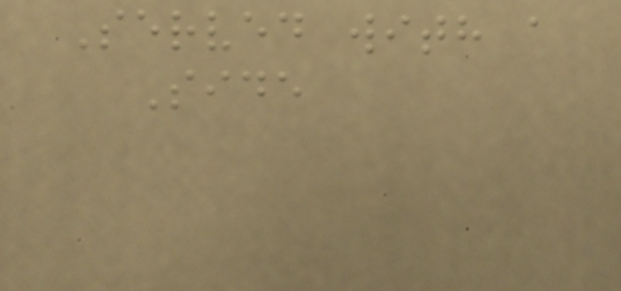Served with a
Side
